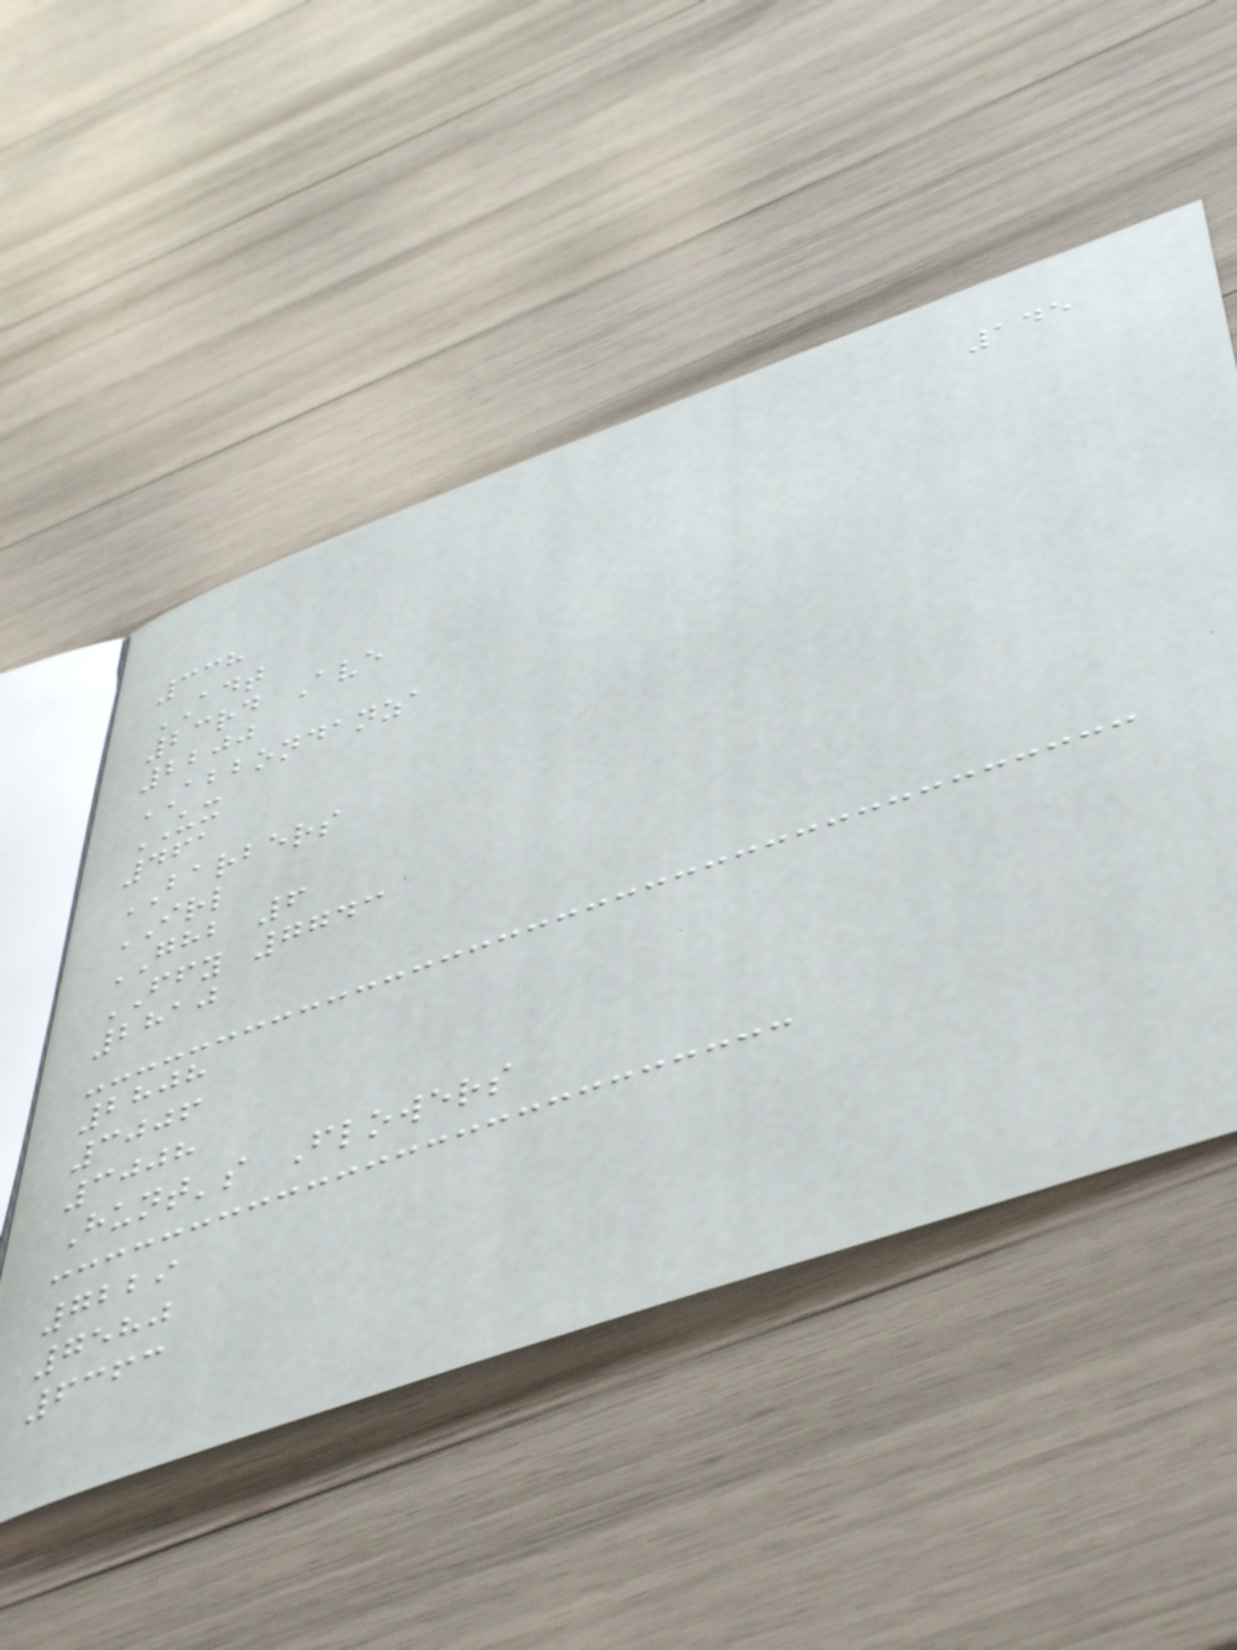145
338
ADT
23rd Ave
2200
ABBONDANZA
UX
461
BARBERS
IRL
GHB 6
FFY 7743
2810
2808
3006
3008
Hunt's Flowers
7229
7580
6363
